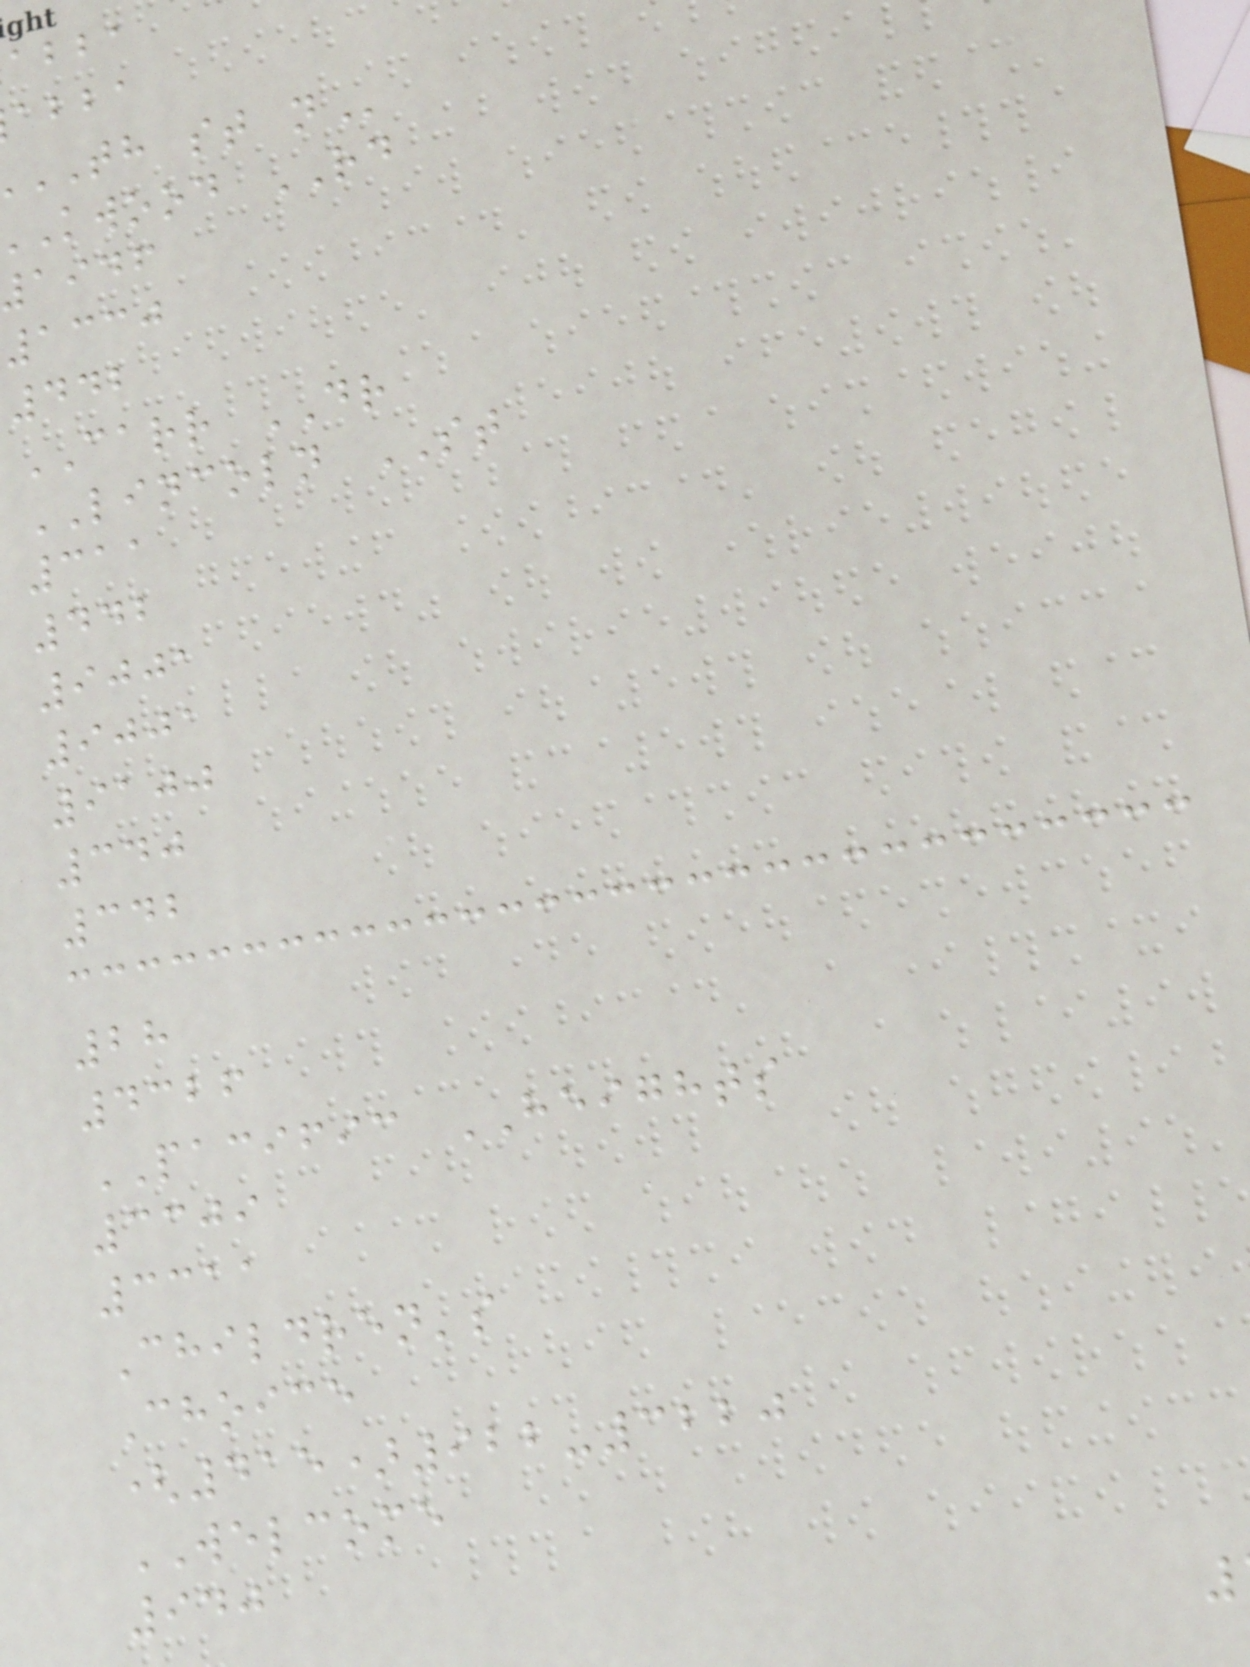abba
abba
TH st
kwood RD
aidf
1330
442
CARR DR
LINCOLN ST
311
442
9001
9001
9100
340
342
28
4326
PACIFIC HEIGHTS
3309
3311
Children's
Choice
(415)922-3220
WELCOME
940
